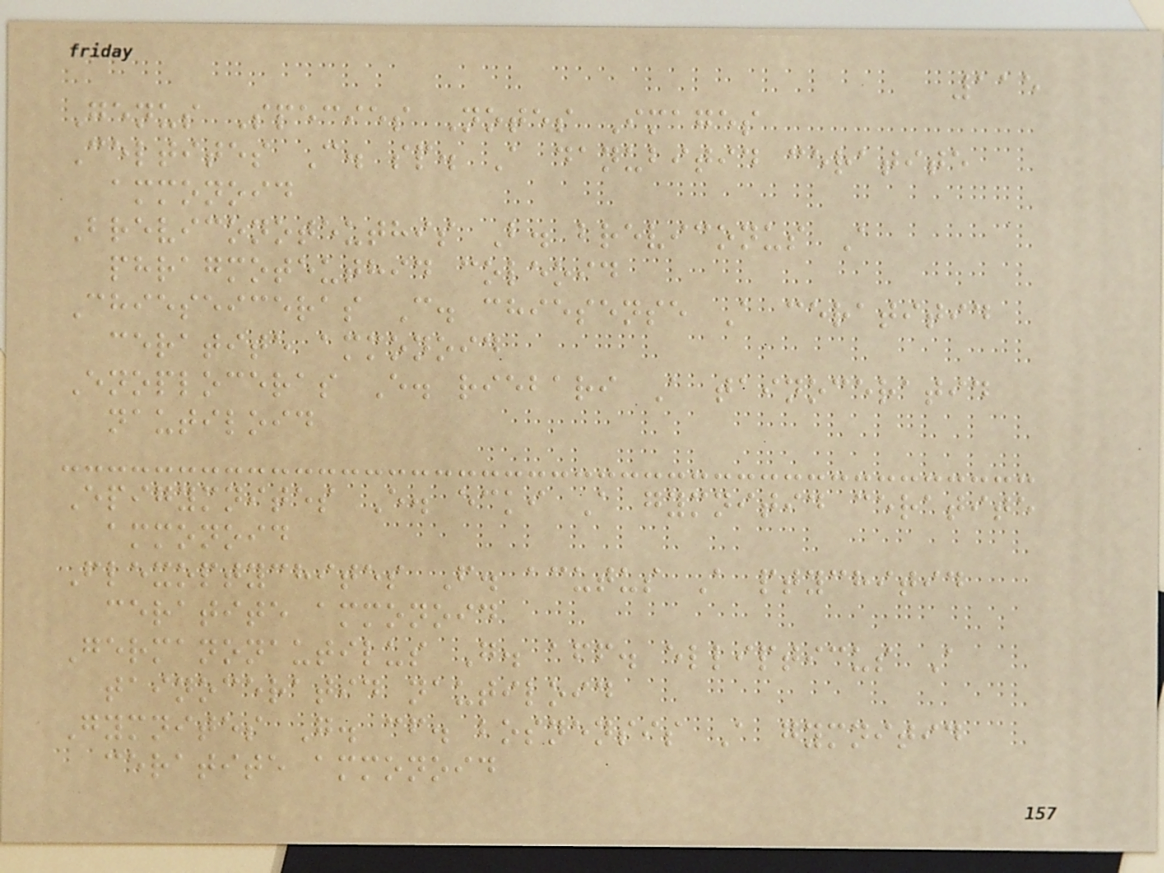115
Genus Species Notes Images
Celtites C. sp. A danubitid ceratite
ammonoid
Breviconoteuthis B. breviconus A
phragmoteuthid coleoid
Chieseiceras C. chiesense A ceratitid
ceratite ammonoid
Enoploceras E. riebari A tainoceratid
nautiloid
Epigymnites E. ecki A gymnitid ceratite
ammonoid
Flexoptychites F. acutus A ptychitid
ceratite ammonoid
Germanonautilus G. aff. ellipticus A
tainoceratid nautiloid
Gymnites G. cf. bosnensis A gymnitid
ceratite ammonoid
